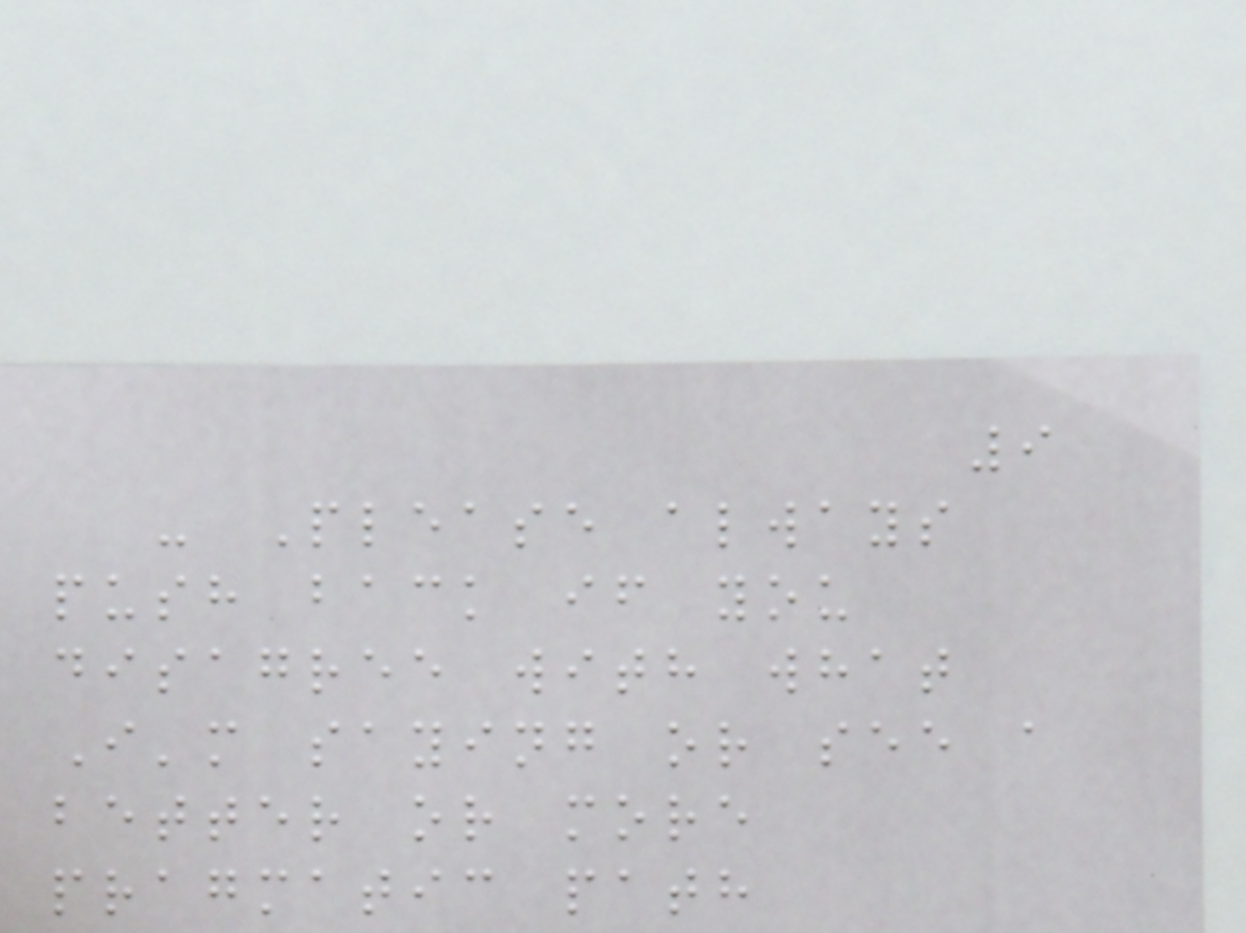9
- Please always
push back if you
disagree with what
I'm saying or see a
better or more
pragmatic path
